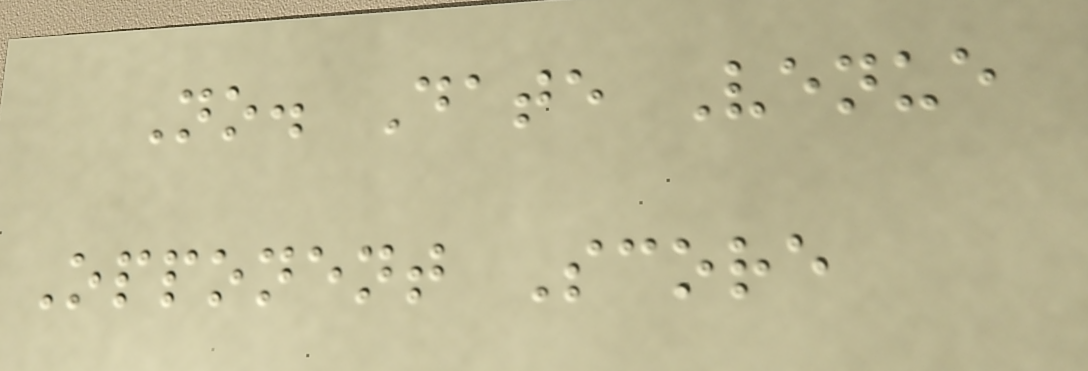No. Date Venue
Opponent Score
